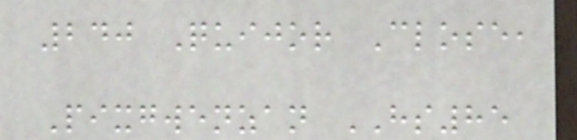240 Quijor Close,
Pixgwenzan HS85
